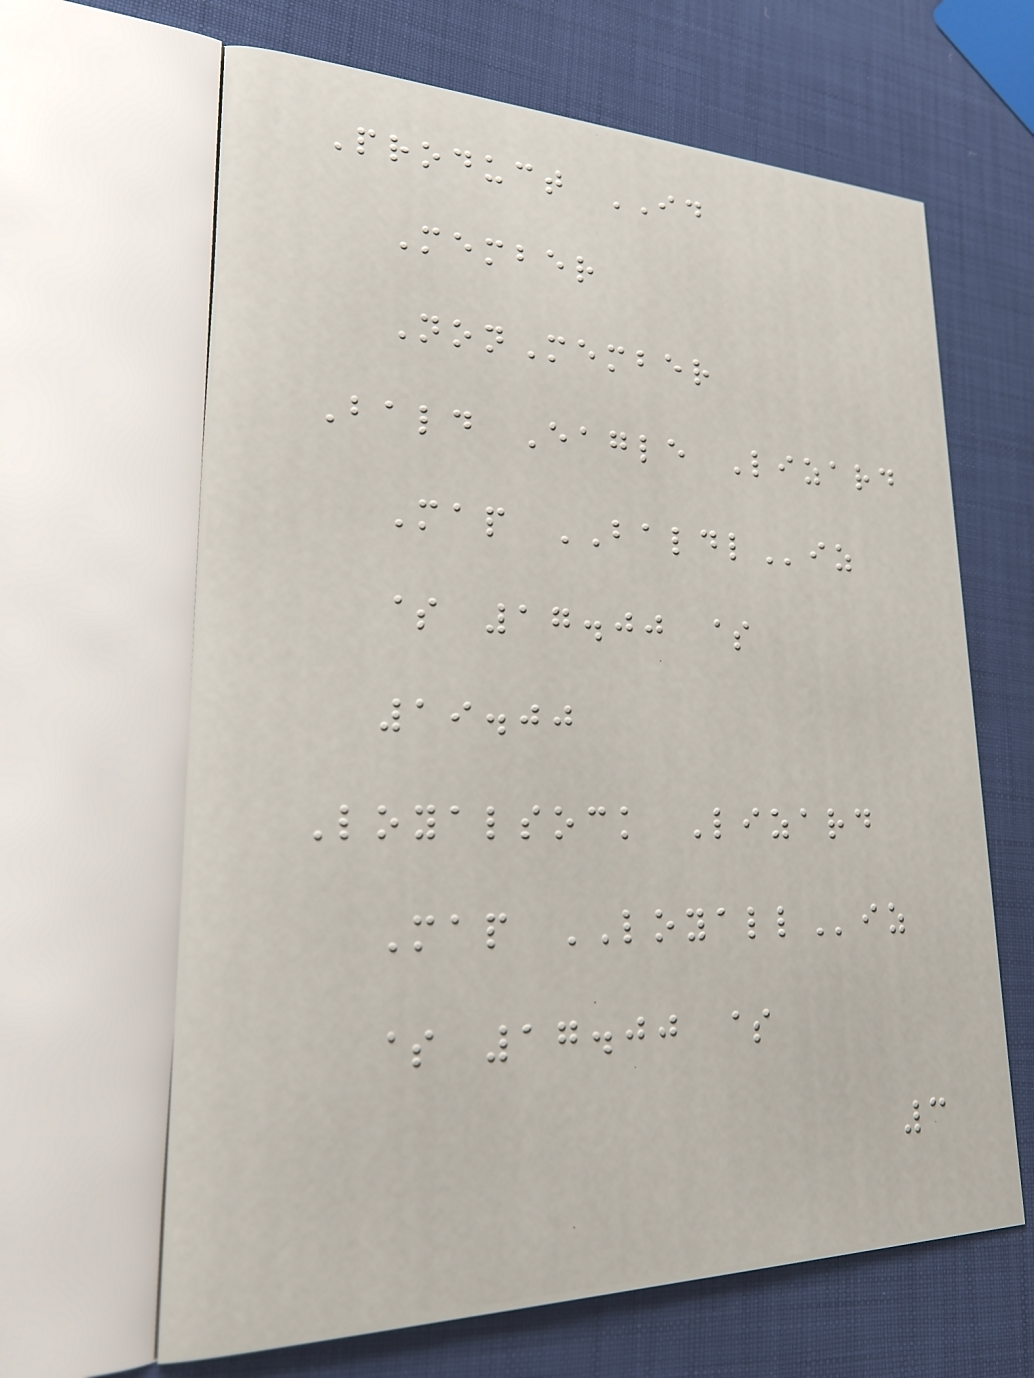Product ID
Member
NonMember
Bald Eagle Lizard
Map BALDLiz
$ 17.00 $
19.00
Loyalsock Lizard
Map LOYALLiz
$ 17.00 $
3
